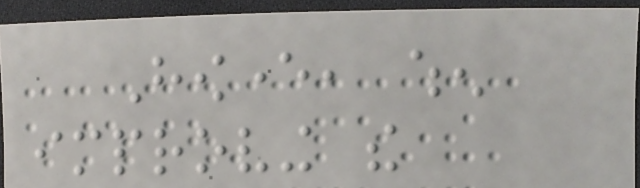However, when
improving the
